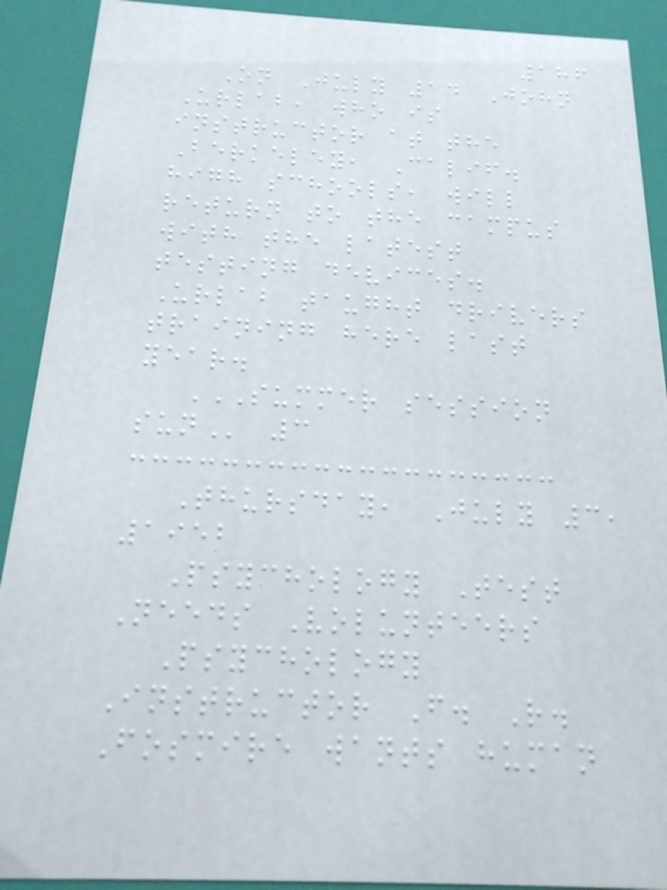186
On July 14 John
Urlab, who is
instructor at the
Berkeley, Calif.
high schools, will
return to the campus
with the latest
testing devices.
Urlab taught drivers
training here last
year.
SUMMER SESSION
SUN 3
Thursday, July 3,
1952
Psychology Test
Needs Volunteers
Psychology
Instructor F. R.
Fosmire wants human
